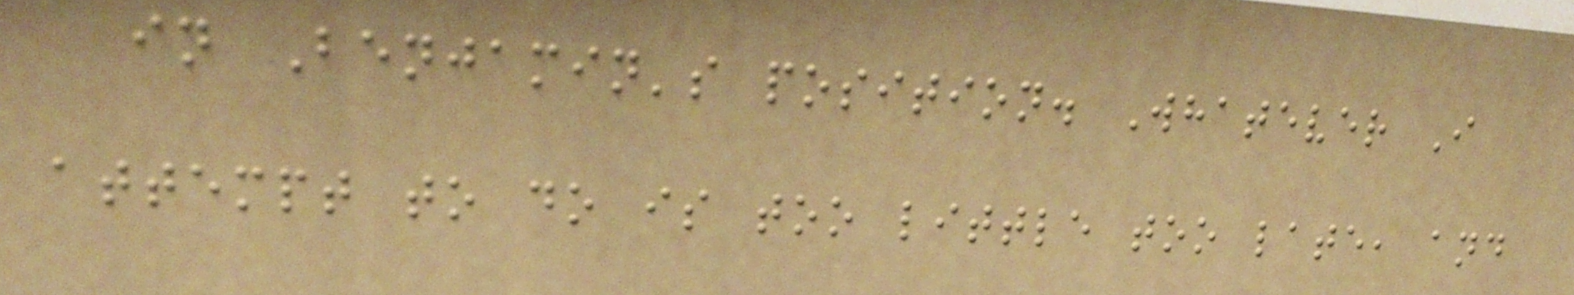in Benjamin's position. Whatever I
attempt to do is too little too late, and
